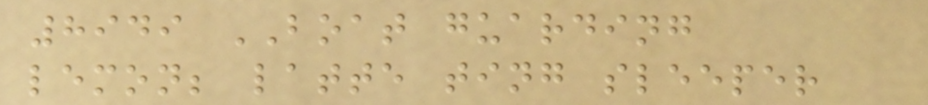8949 BOAT guarding
lemon; latte ting sleeper
